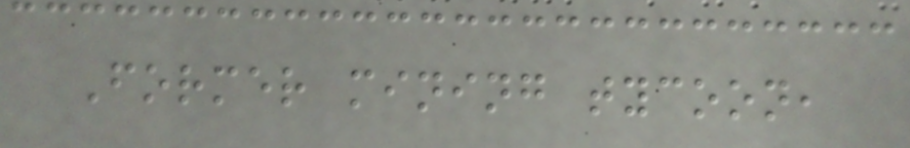Former mining tycoon,
